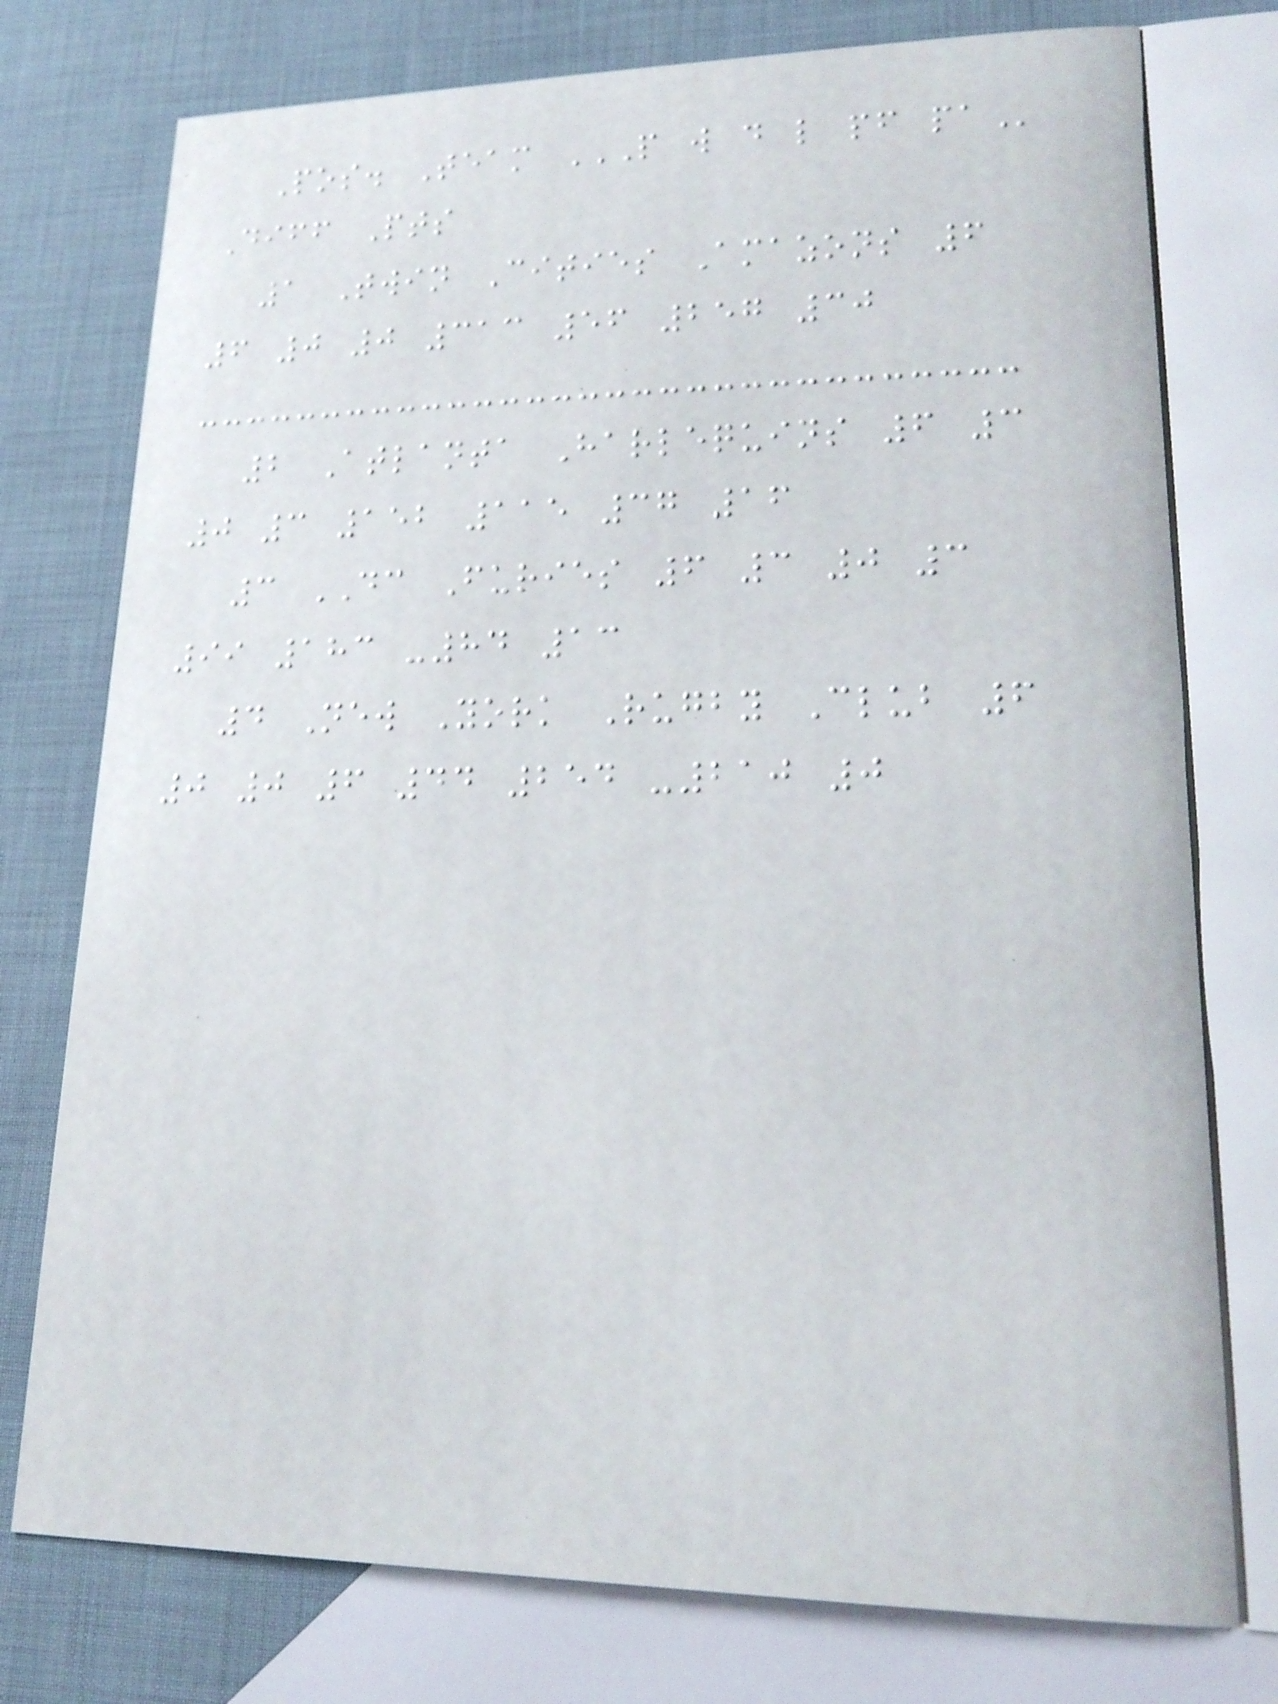Pos. Team P W D L PF PA
Diff Pts
1 Twin Cities Amazons 6
6 0 0 313 56 257 30
2 Atlanta Harlequins 6 3
0 3 152 115 37 16
3 DC Furies 6 3 0 3
99 183 -84 13
4 New York Rugby Club 6
0 0 6 44 254 -210 0
